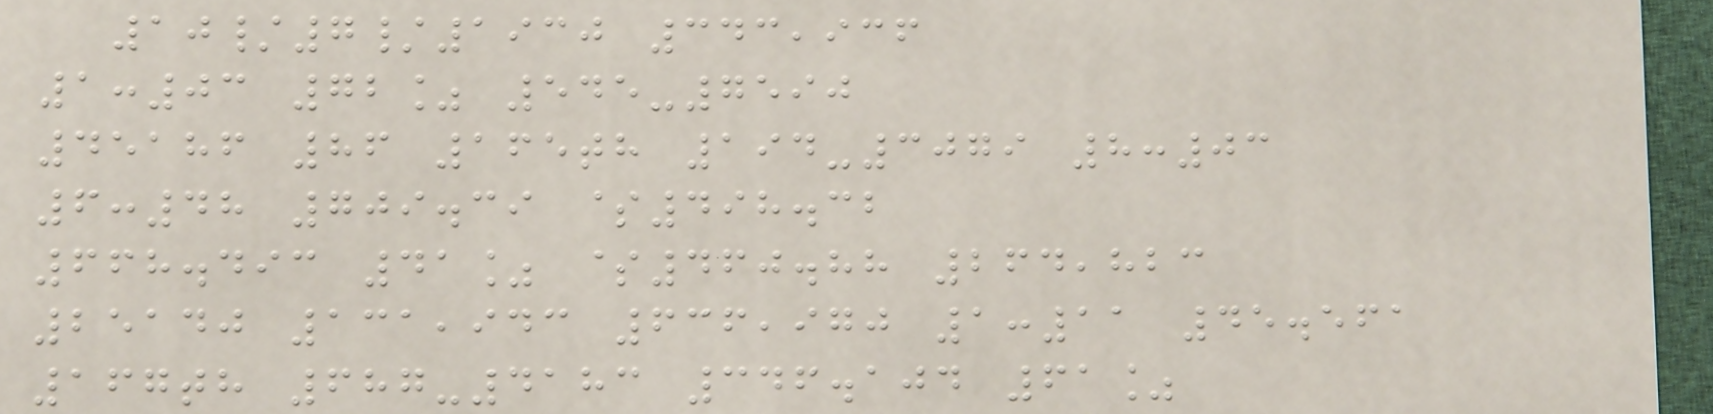10/7/1930 343,936
1:03 72% 545-7590
45186 86 165th 194-3079 8:03
6:48 709.39 $498.32
668.493 41% $460.88 264,823
25140 131,943 636,970 1:11 45.561
167th 687-4183 346.104 61%
